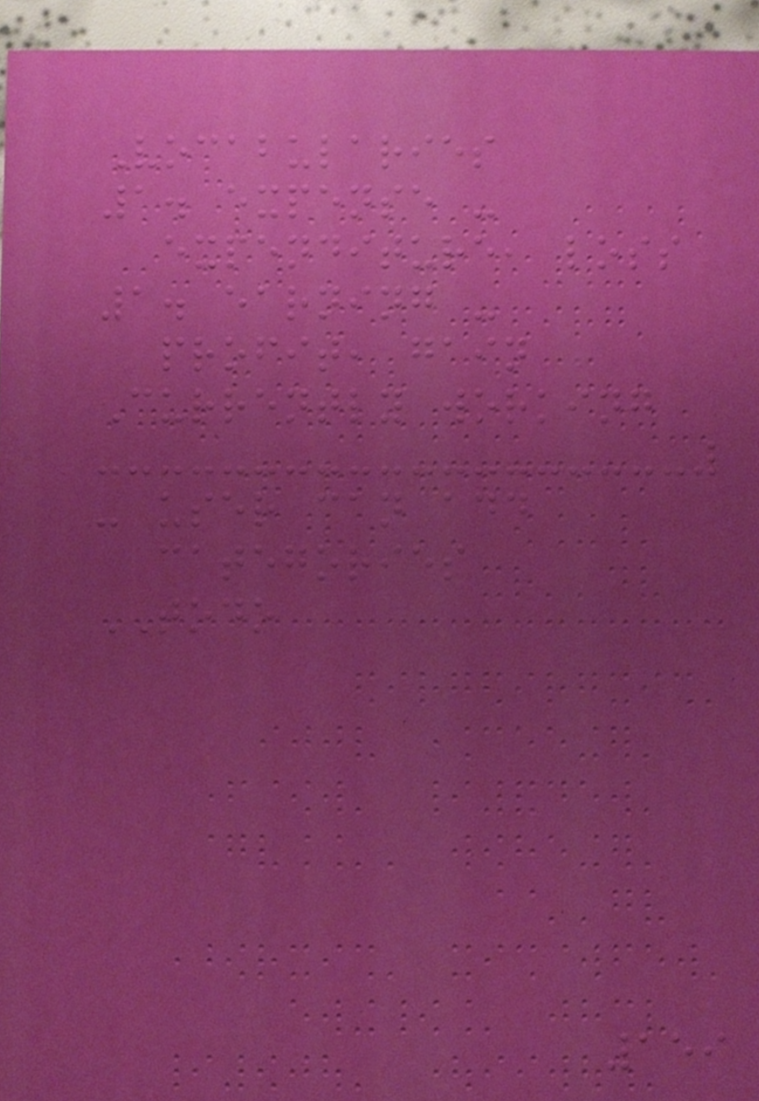Vocabularies
1. expense -
expenditure, loss
1. earning -
profit, gain
Currently working
- user can add
categories
TODO
159
